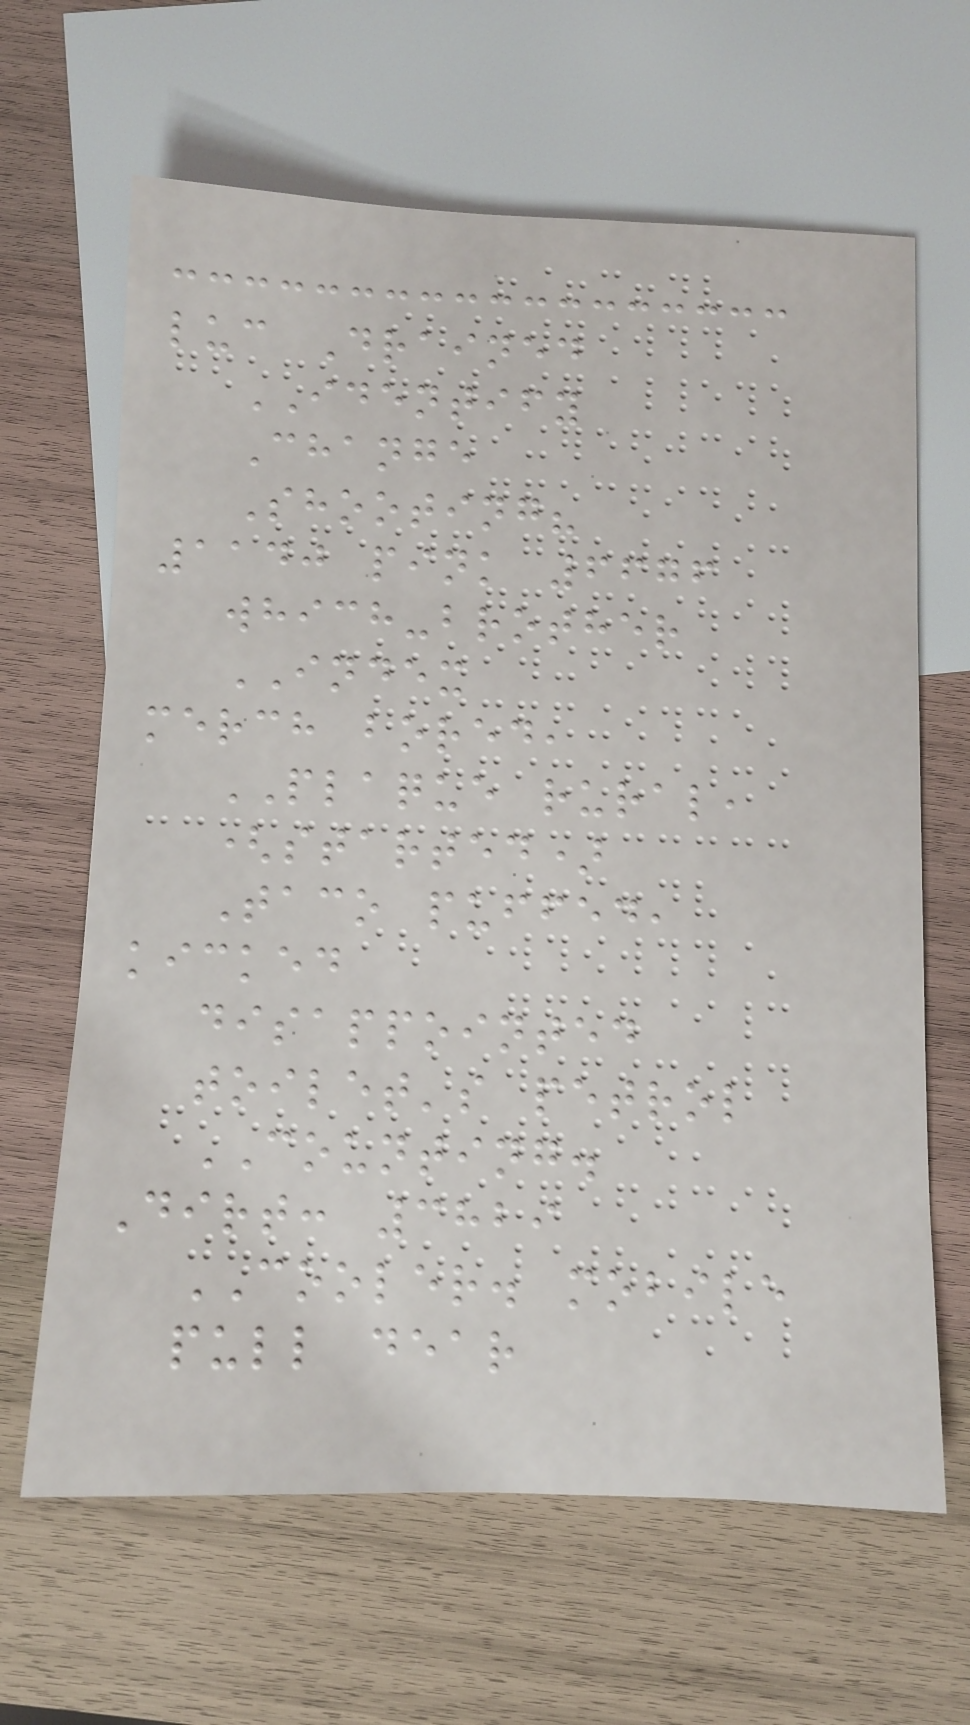luc Drained
IDENTIFY
Change
Shooting?
1140 pink 6676
which-brother
INDEX
merch bored,
PLAQUE rural,
(started)
Taco puffed,
kicked
disappointed
toilet's petrol
COUNTING.
Dirt: 3829
COOLER. mobile
pull dear
